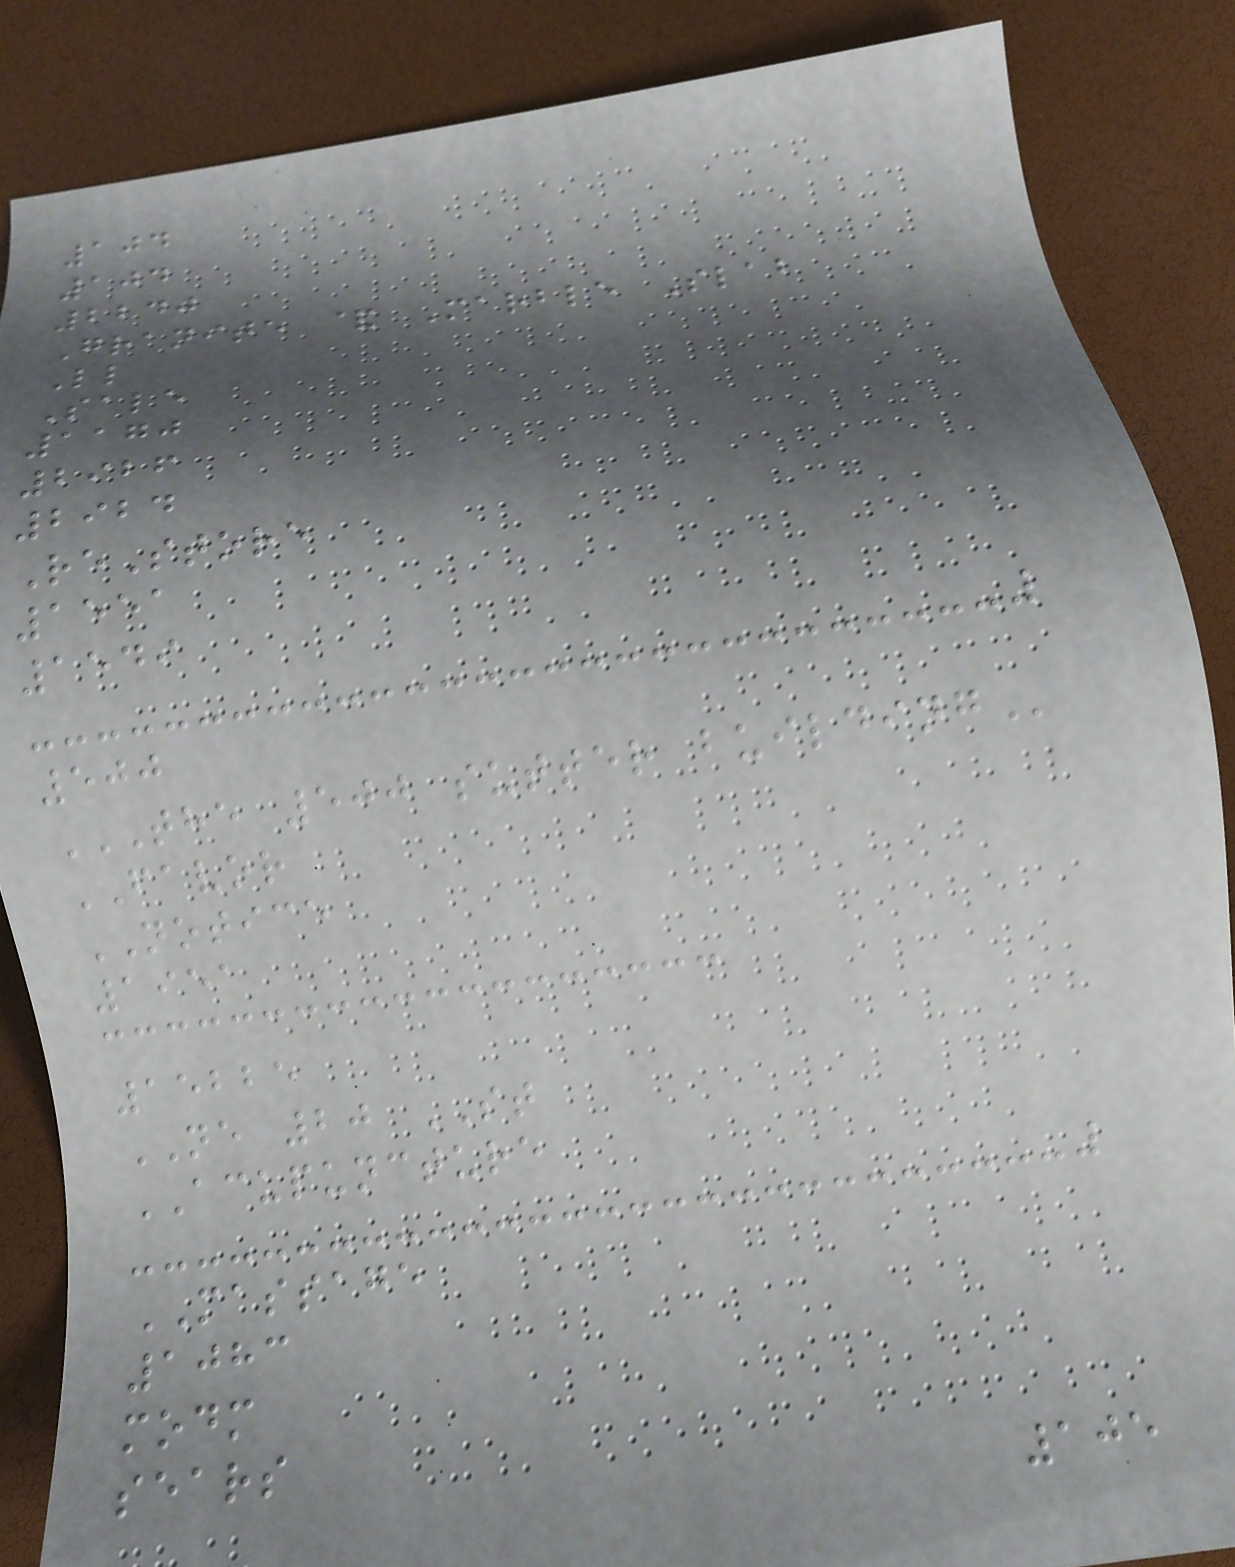104
104
2240
Granite & Marble Slab
Ll
Sale
1170
2926
2924
ReStore
1551
1549
500
THE 500 SUTTER BUILDING
FAVOR
NOTICE
1951
15225
NE 20 ST
ACUPUNCTURE
MASSAGE
1083
modm
sears
105
